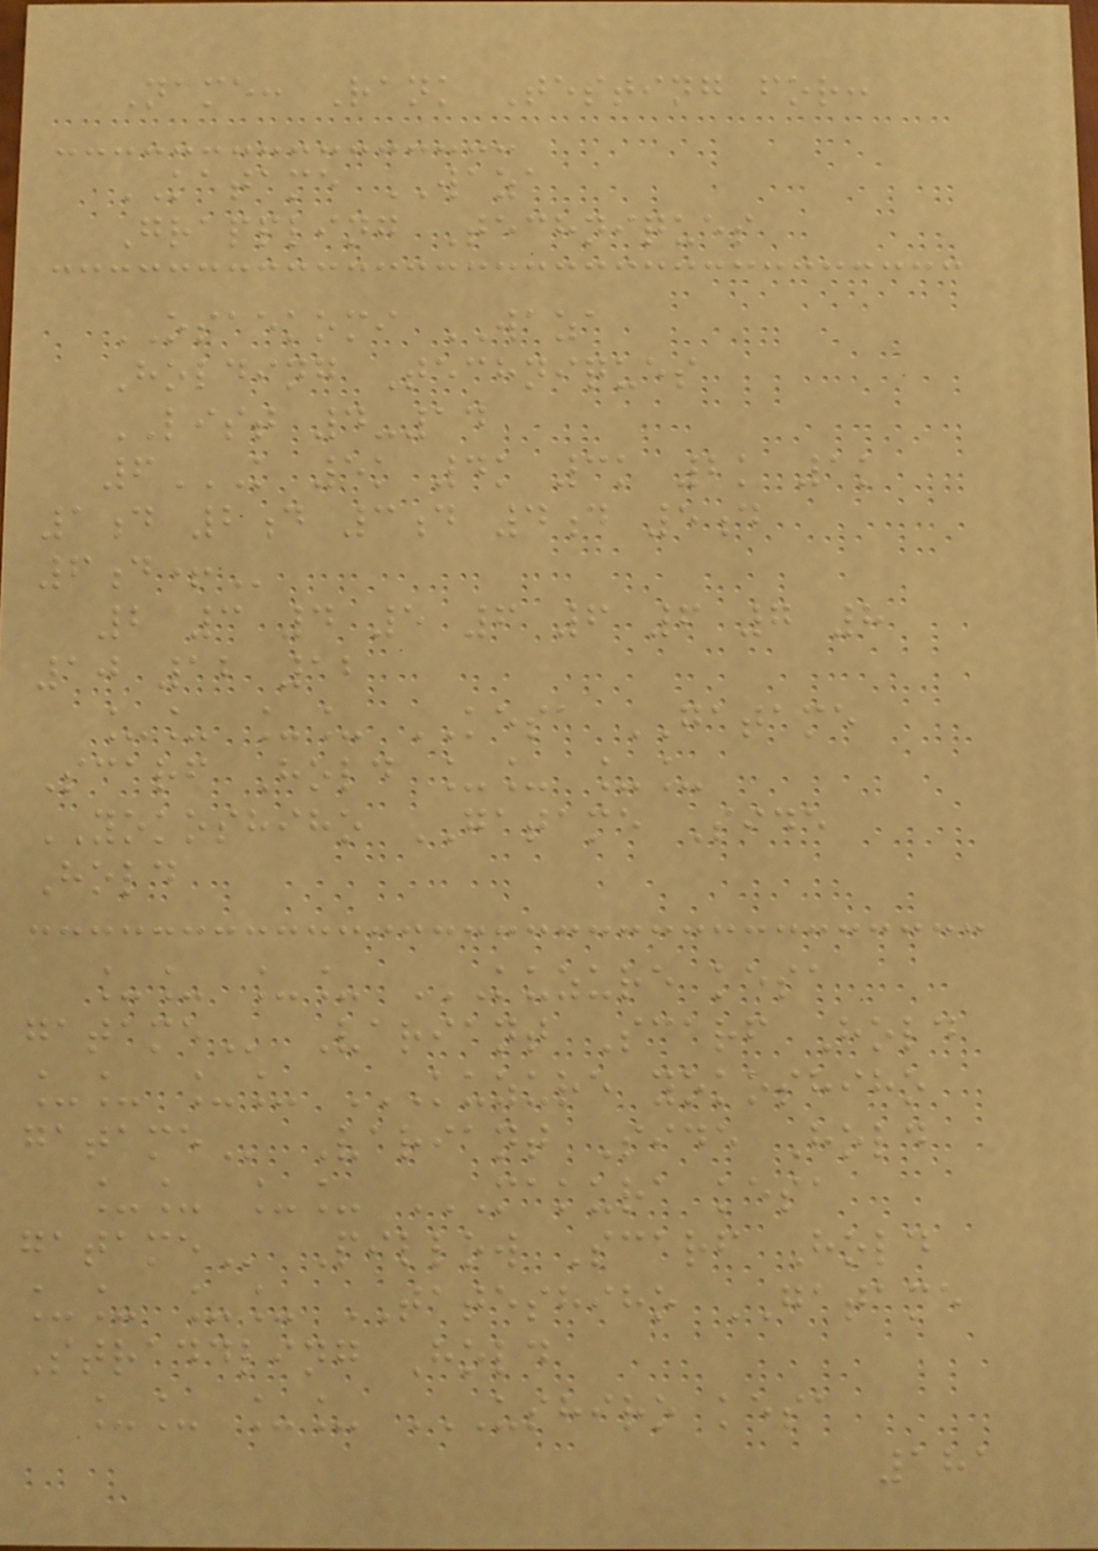Name: Rank Testing for:
KATAME WAZA
Grappling Techniques
OSAEKOMI WAZA
Holding Techniques
LIST 4-14
6K 5K 4K 3K 2K 1K
1D 2D 3D 4D 5D
6D+
2 3 4 5 6 6 6 7 8
10 12 12
__ __ KESA GATAME
Scarf Hold __ __
YOKOSHIHO GATAME Side
Hold
__ __ KUZURE KESA
GATAME Variant Scarf Hold
__ __ KUZURE YOKOSHIHO
GATAME Variant Side Hold
__ __ MAKURA KESA
GATAME Pillow Scarf Hold
__ __ TATESHIHO GATAME
Straddling Hold
__ __ USHIRO KESA
181
